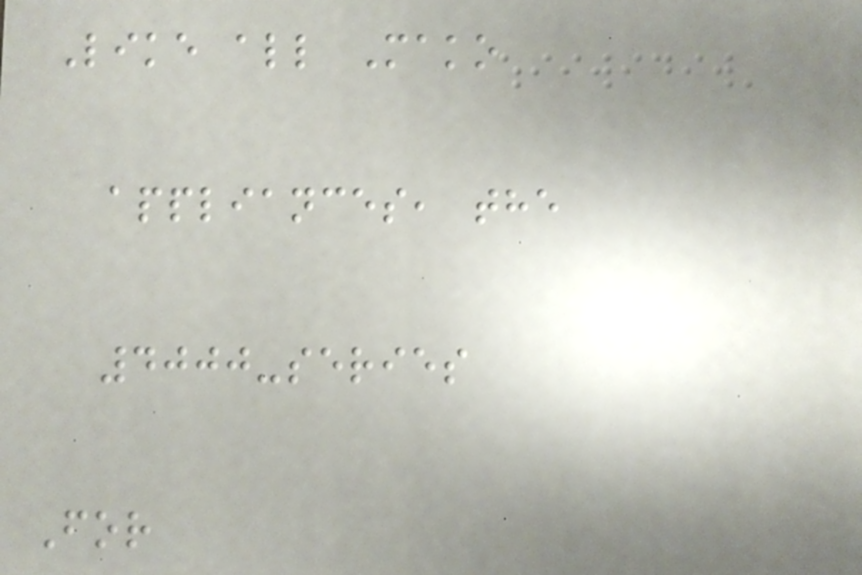Like all Mako
appliances, the
4000-series
For
